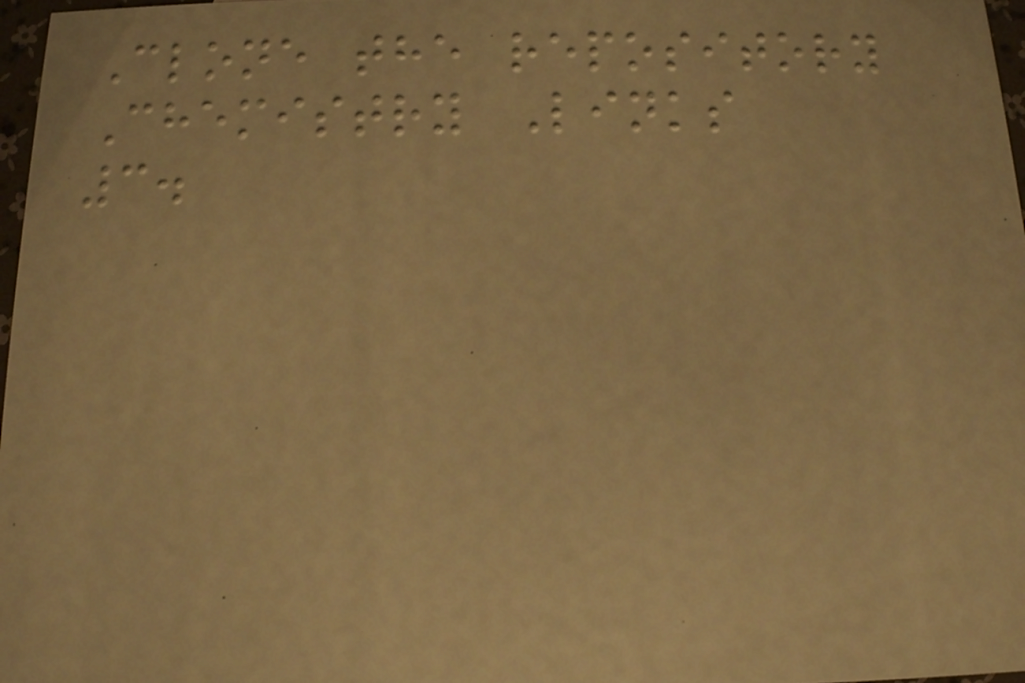Clone the repository
Chemistry Links
3.
